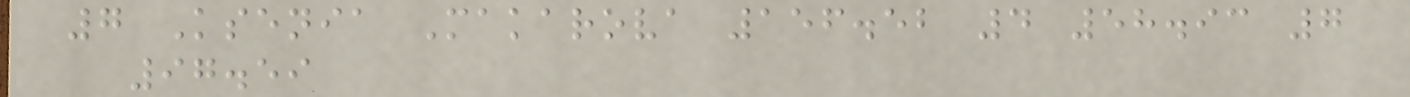7 Ksenia Makarova 156.52 4 58.93 7
97.59
